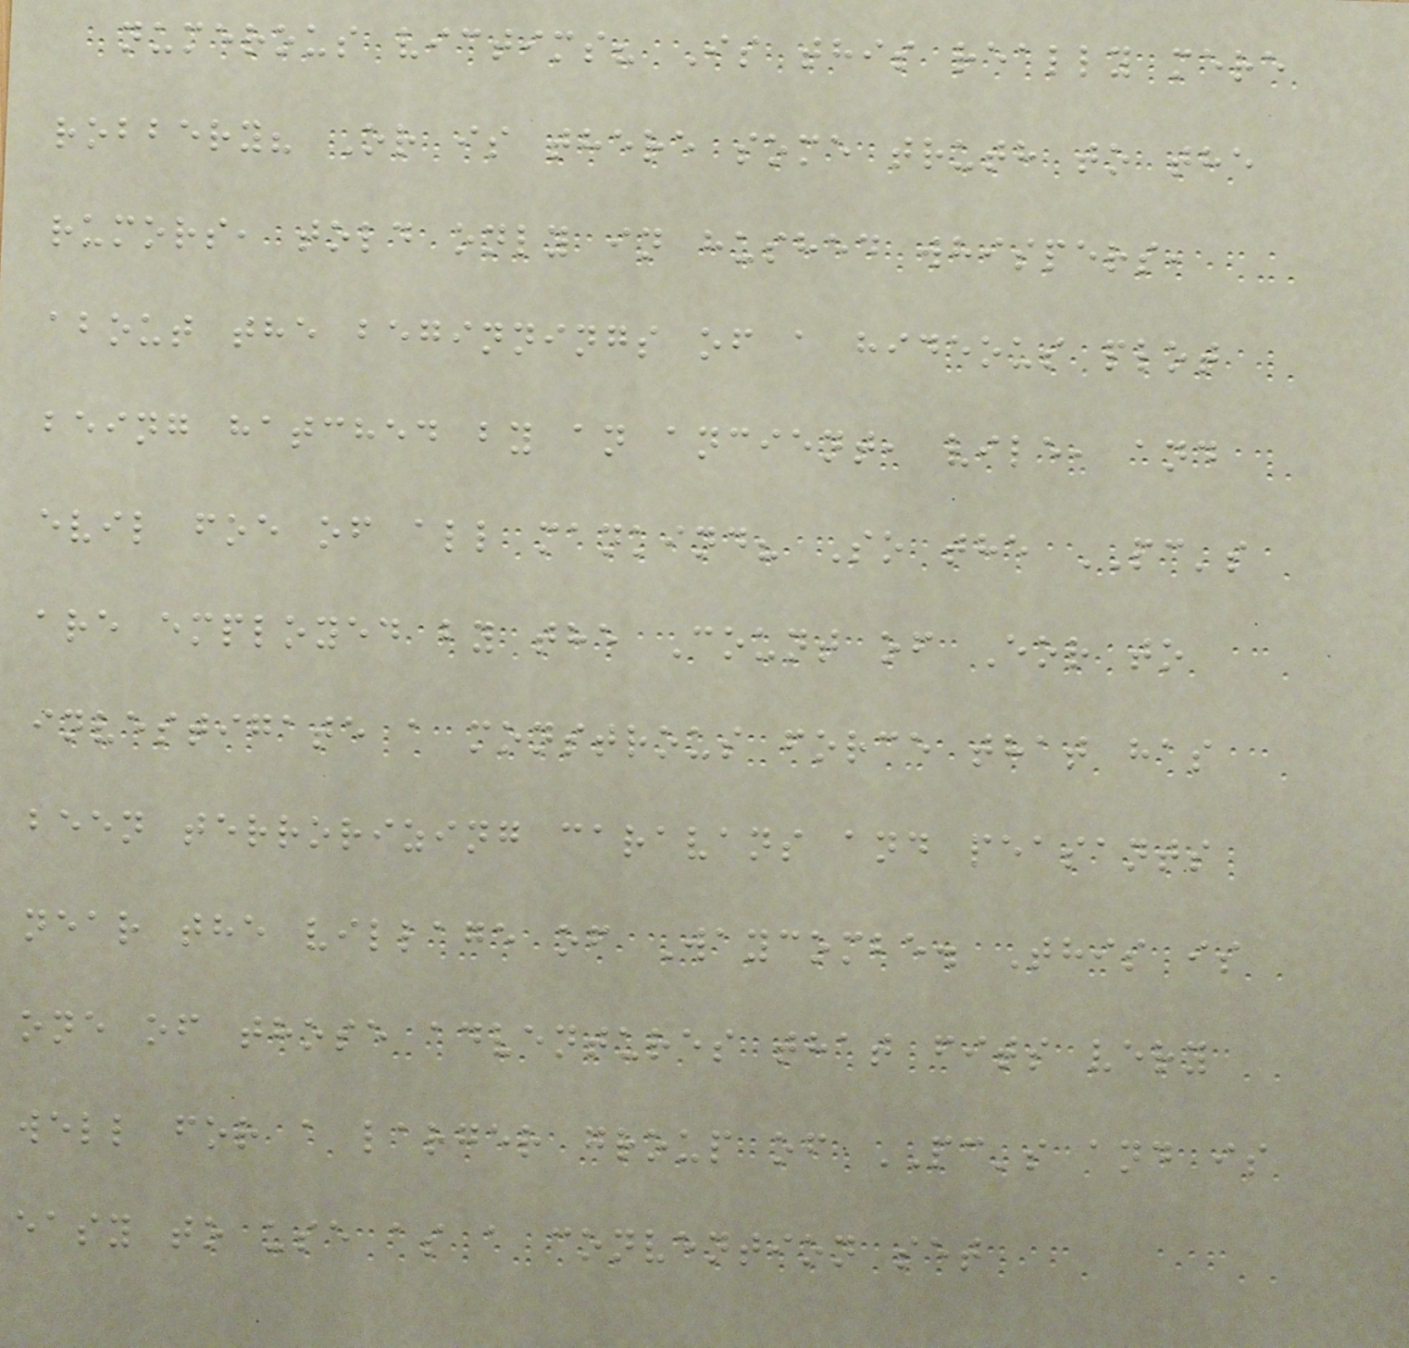numerous victims? Is this really mere
robbery? Or is there some truth to the
rumors, told only in hushed whispers,
about the beginnings of a hideous plot
being hatched by an ancient, vile, and
evil foe of all mankind? So the PC's
are employed by the Count of Eor to
investigate a monstrous force that has
been terrorizing caravans and peasants
near the village of Waycombe. This is
one of those adventures that fits very
well for a larger group of PC's and is
easy to use as a convention set
